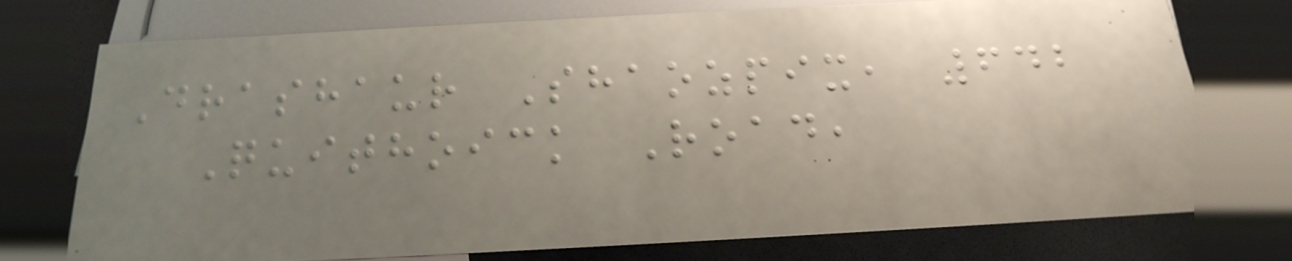Drashaur Shaozpix, 642
Quithoick Road,
